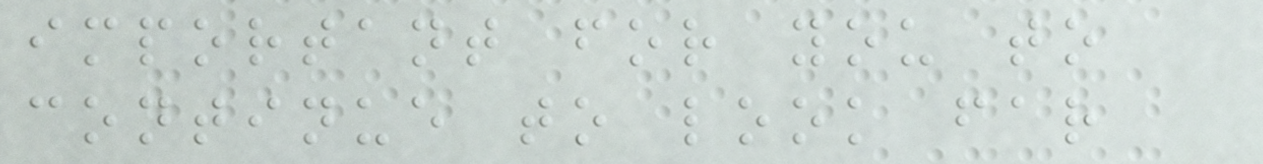important for you to
continue to look far
